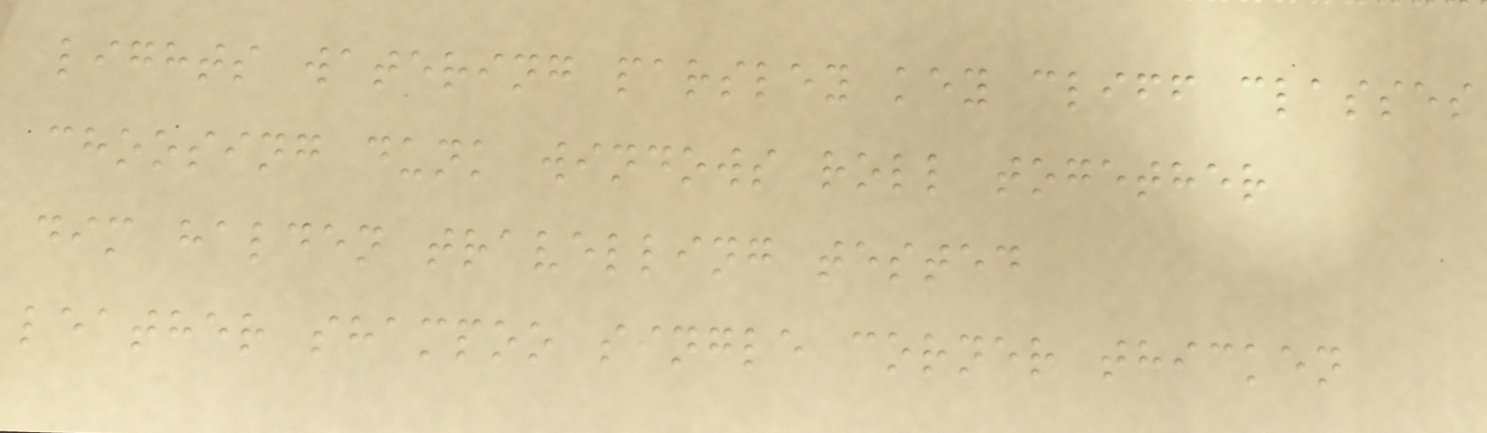lights watering parsley key cliff classes
choosing dunk windows roll together
dim halden travelling tested
leather shampoo single corner thicken
